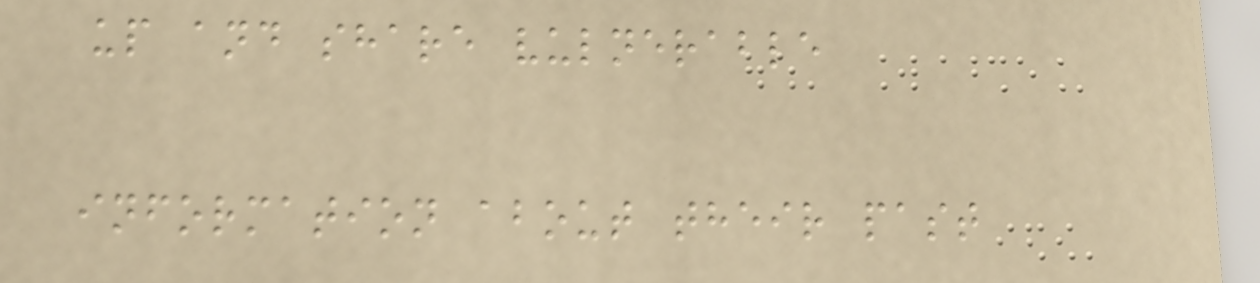up and share vulnerable
information about their past
